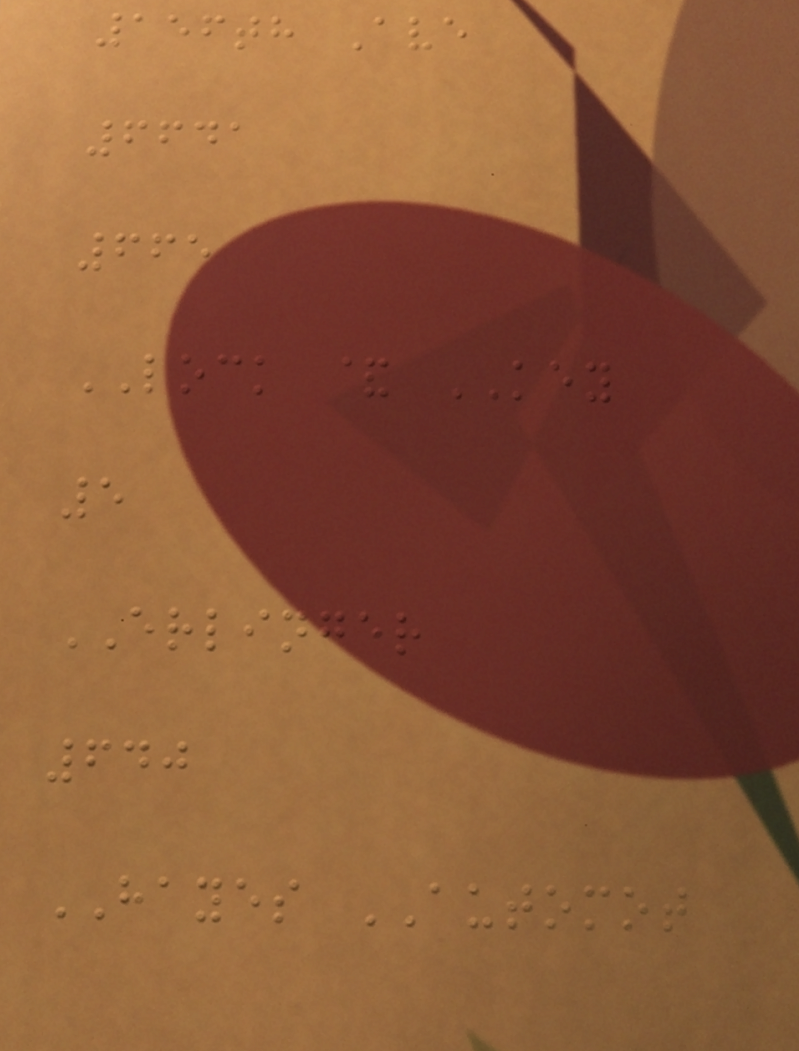156th Ave
6641
665
LOCK & KEY
5
ERLINGER
640
HAYES AUTOMOT
